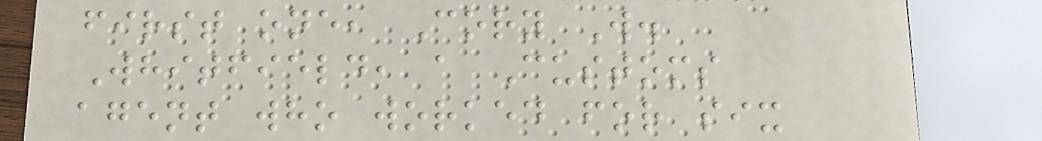first one, Cory W.
Whitfield, a Customs
agent who worked for six
